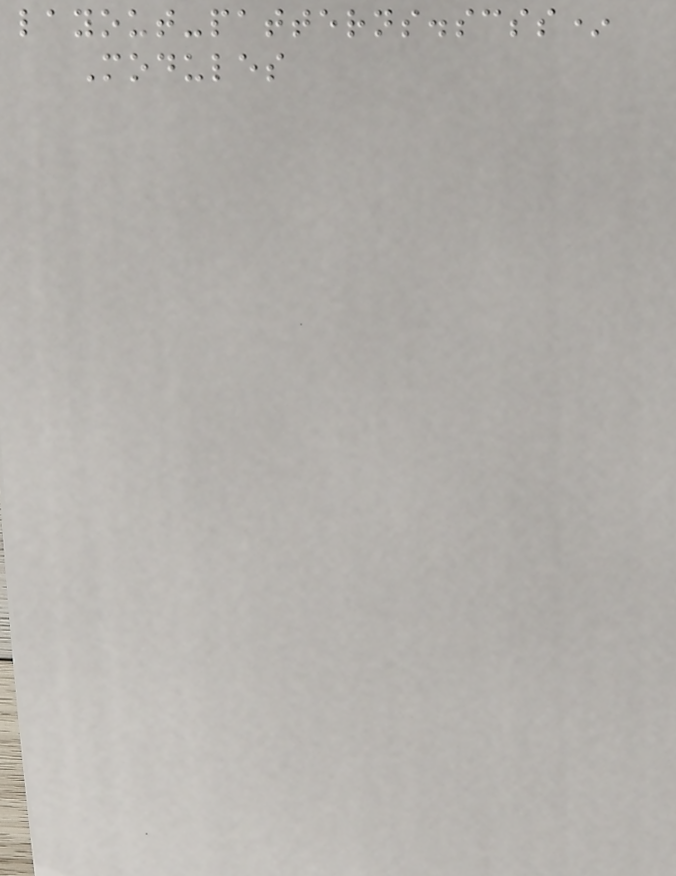layout-patterns.scss*
Modules
